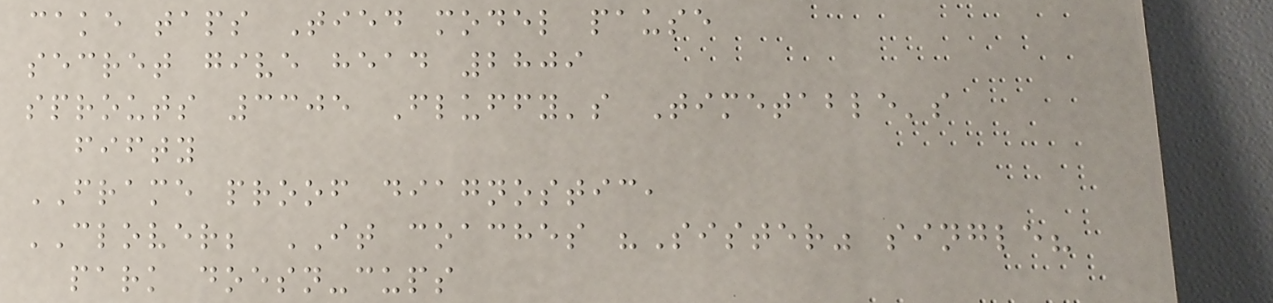cake taps Tied model pause
secret give head 2809
sprouts 3305 Fluffy's Timetable's
fifty
FRAME proof diagnostic,
CLOVER; IT coaches "Sister" single?
park doesn-cups
